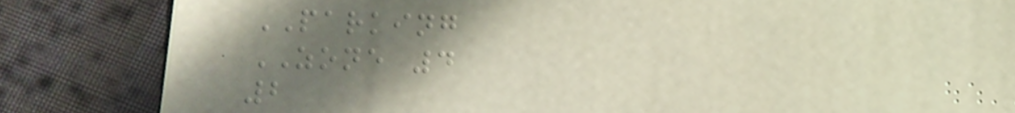PARKING
ZONE 4
2
